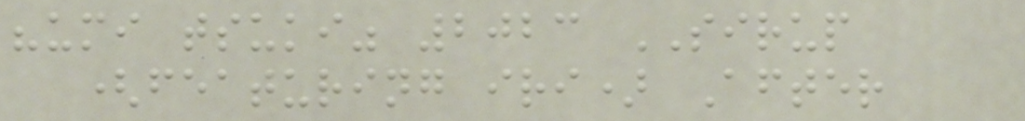"umi tsuki" 2023 SIRUP
(featuring iri) After
